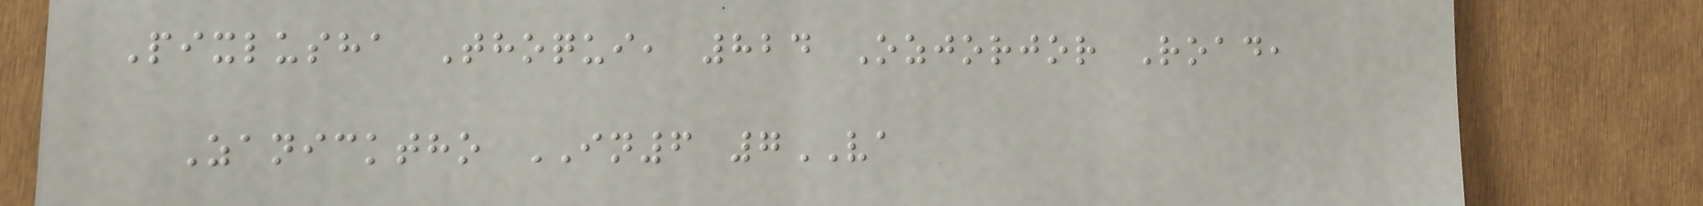Pixlusha Thoqui, 824 Ozjorjor Road,
Zanicktho IN6 7VA
